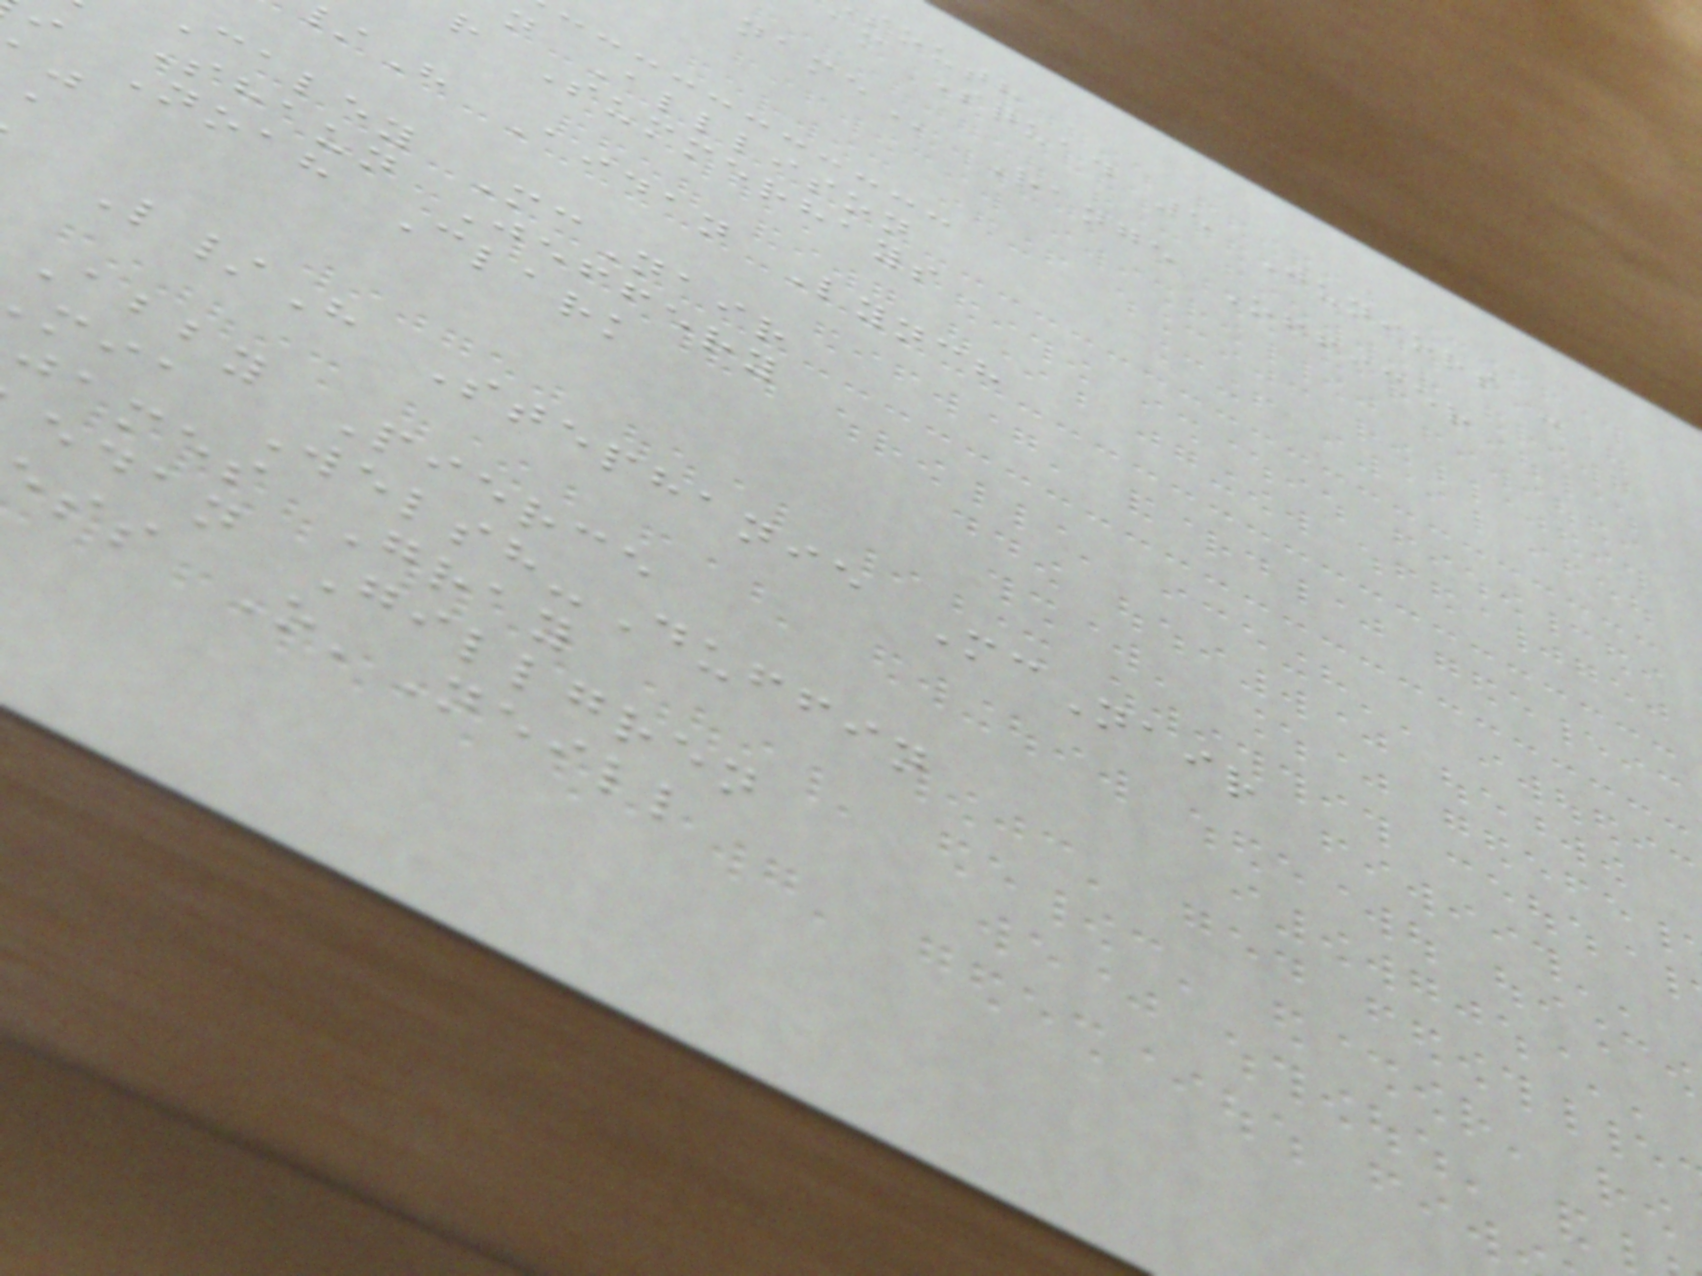am Squad 5 Juniors -
Range Officer
n Alllison
r Summerhays
H Aidan Lynch
Caley McNair
Shaun Jeffery
i Noah Clark
L/H Stephanie McNair
Abby Pierce
mia Welsh-Duffin
james Gray
edan Gillgren
ss O'Neill
